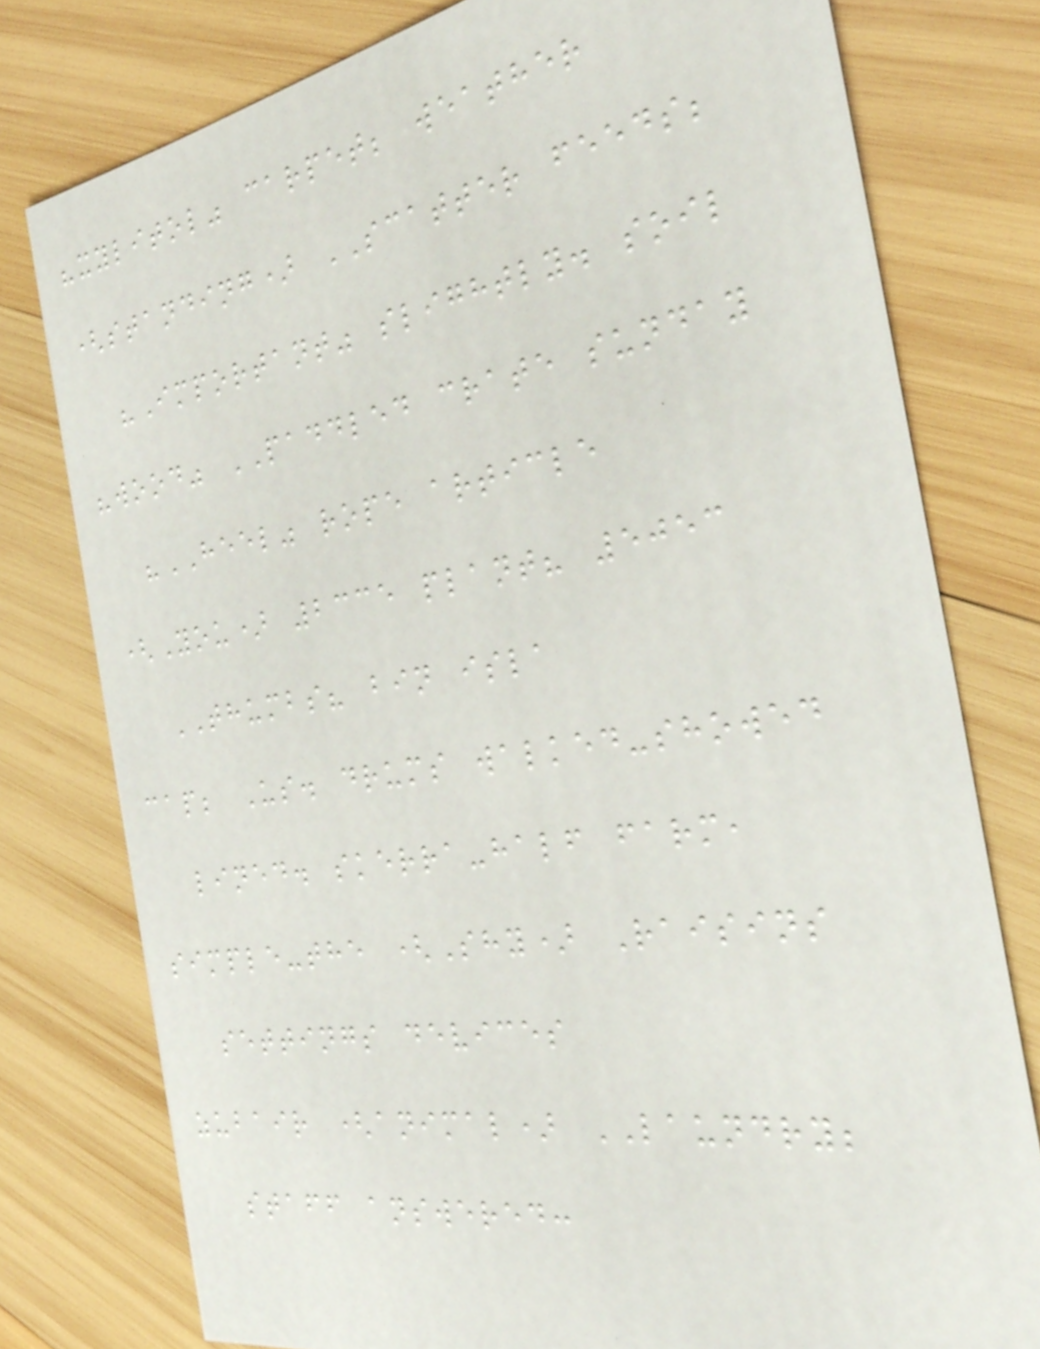"xylitol" carpet; weather
(standing) SCATTER feeds;
"Important" slightly. soil
"wood" PADDLED crate sunday
"HEEL" rope article
(You) 2335 plant? 5053
THUMBS? bin isla
cap; Us. drums walked-showed
lined. skerra-half farm,
simple-the (Shy) Raisins
settings devices
zubair (animal) LAUNDRY;
staff answered:
